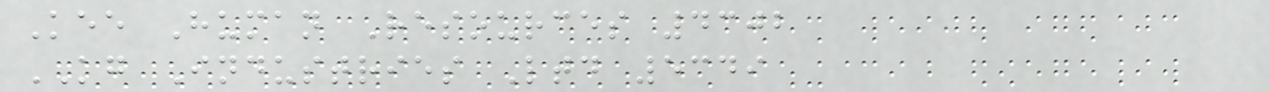Kee Human Resources 4302
KG Industries Ltd 5349
